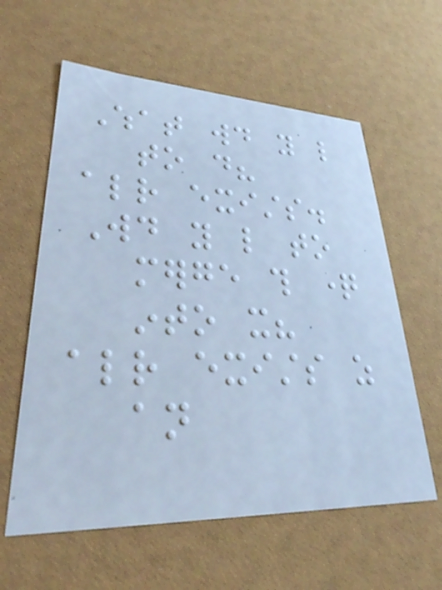What would you like
to do?
already exists.
Would you like to
merge this question
into it?
already exists as
an
